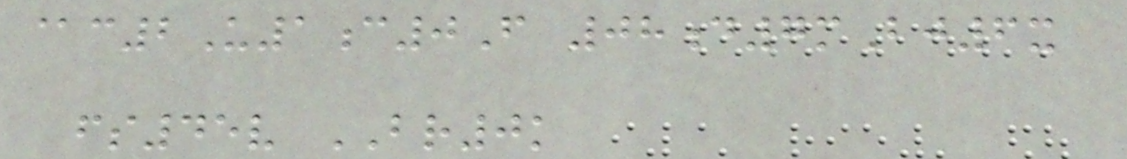@c2U1c0F 08d7mBj6x
fs45v BR0k
